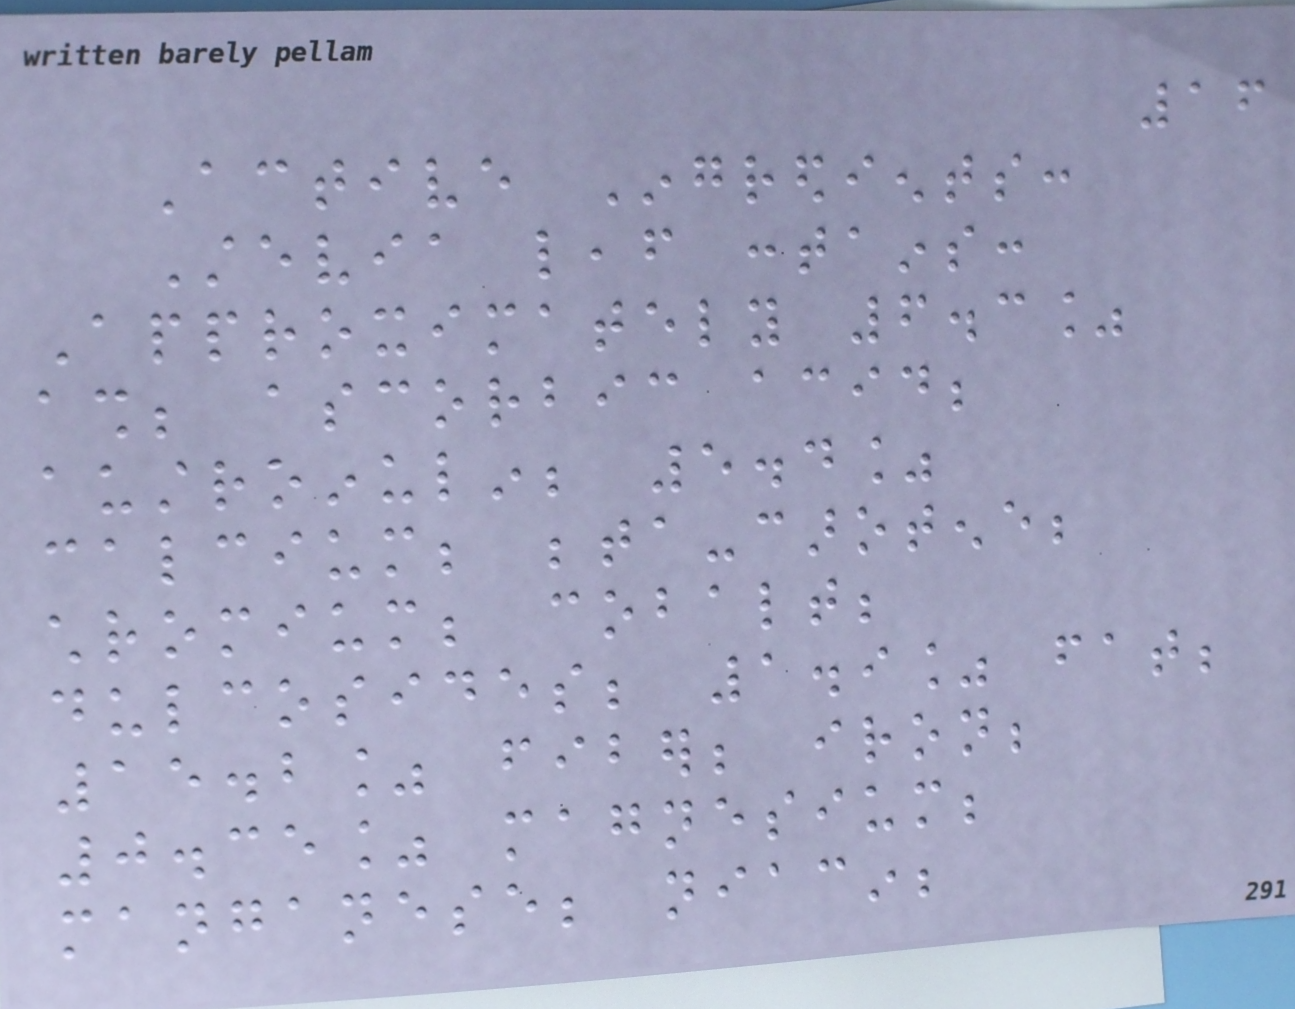16
Active Ingredients:
Stevia leaf contains:
Approximately 6.3%
ash; ascorbic acid;
austroinulin; 5.4%
calcium; beta-carotene;
chromium; cobalt;
dulcosides; 1.9% fat;
15.2% fiber; iron;
0.35% magnesium;
manganese; niacin;
